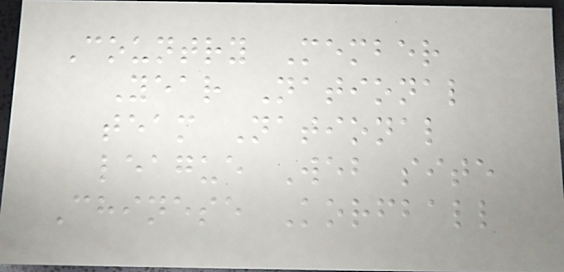Country Member
Year National
team National
league Web site
Chinese Korfball
